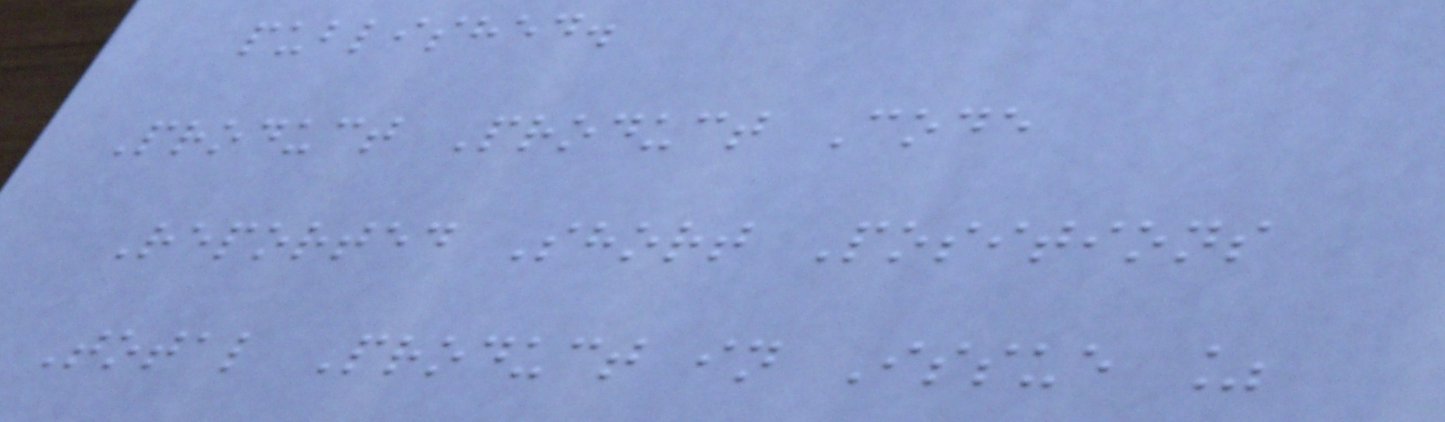published.
Product Product Code
Reported Short Positions
Total Product in Issue %
